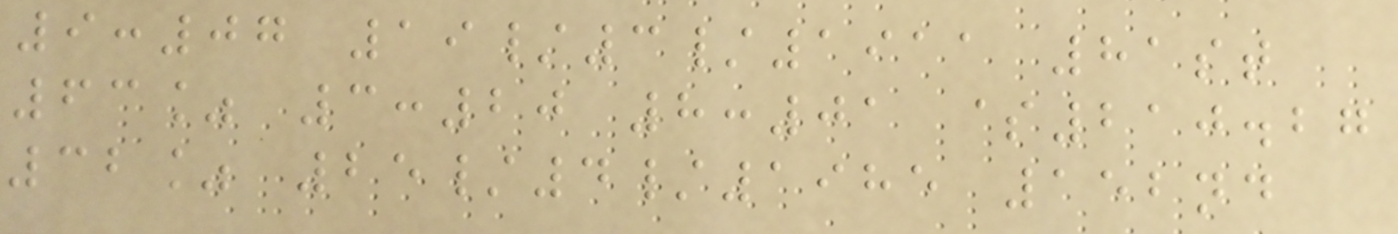9:07 19/3/1911 81st
63% 3:20 8:01 $210.27
32% 25/4/1985 152nd
